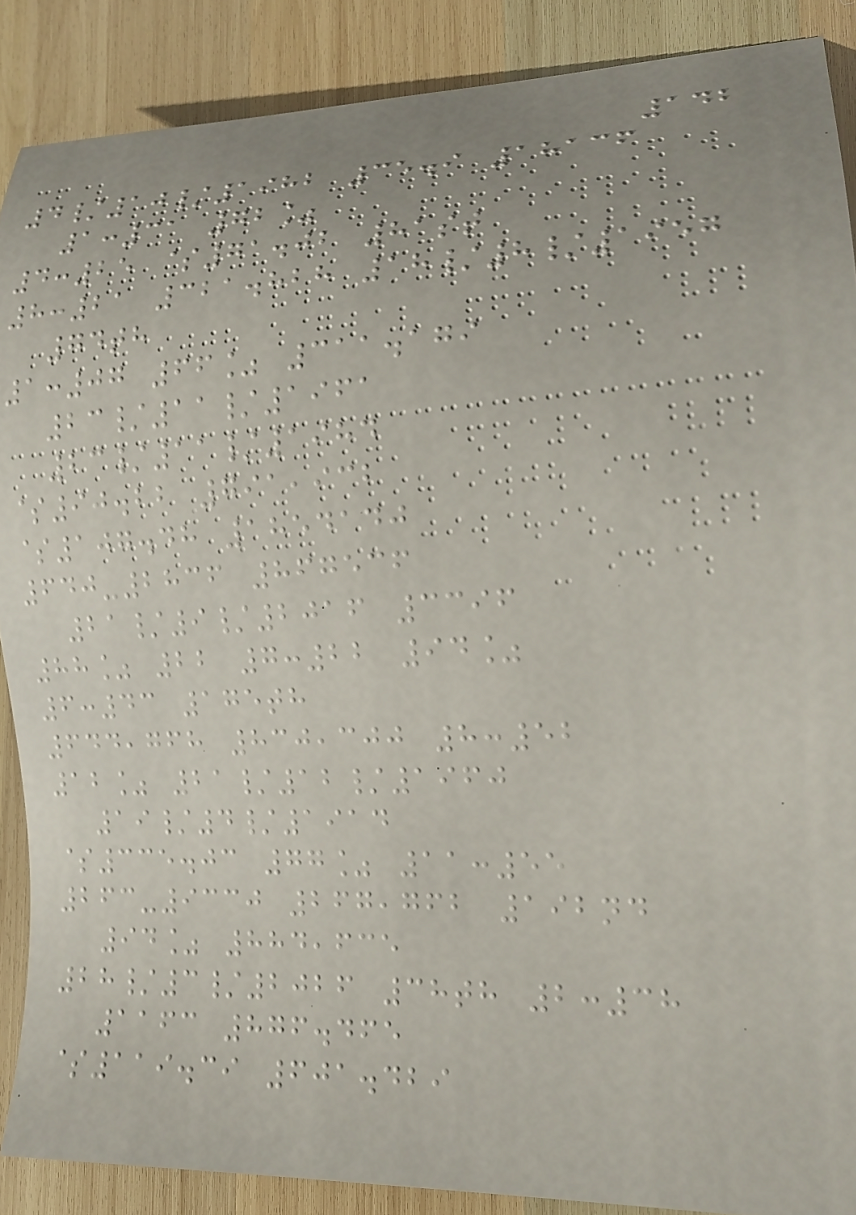142
4/10/1982 35.9 18136
1:31 72%
4:25 $71.02 81st
8:21 321.828 18/8/1957
74th
1:07 66% 311.179
23/11/1961
23/11/1984
$90.22 791,932
$107.48 1854140
640-2836 867536
21/9/2016 3396
88% 22 7:22 94%
6:43 175th
644,768 830,300 8:52
12% 21/12/1960
19/4/1914
$335.03 77% 11:55
263-9330 267,762 192nd
94% 884,635
28/3/2026 38th 2:38
1163 876.465
$119.39 601.429
